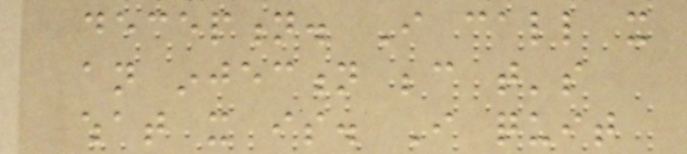deception. I call it
an injection because that's
what it is. I quit
